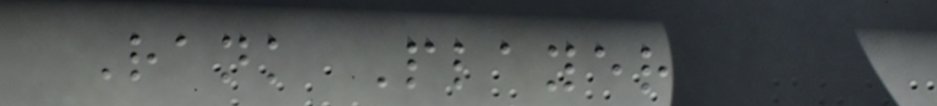Rank Player
